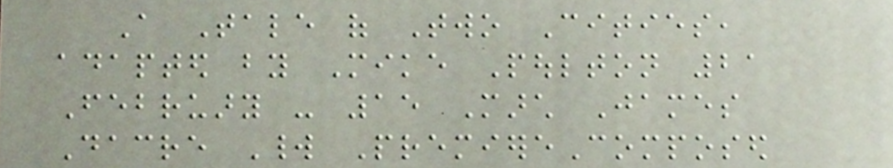A Tale of Two Cities,
adapted by Mike Poulton 21
February - 15 March James
Dacre World PremiereComposed
